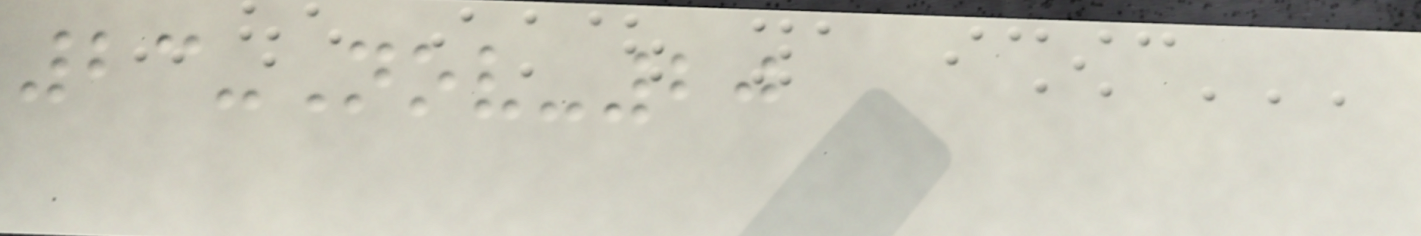23-Nov-20
